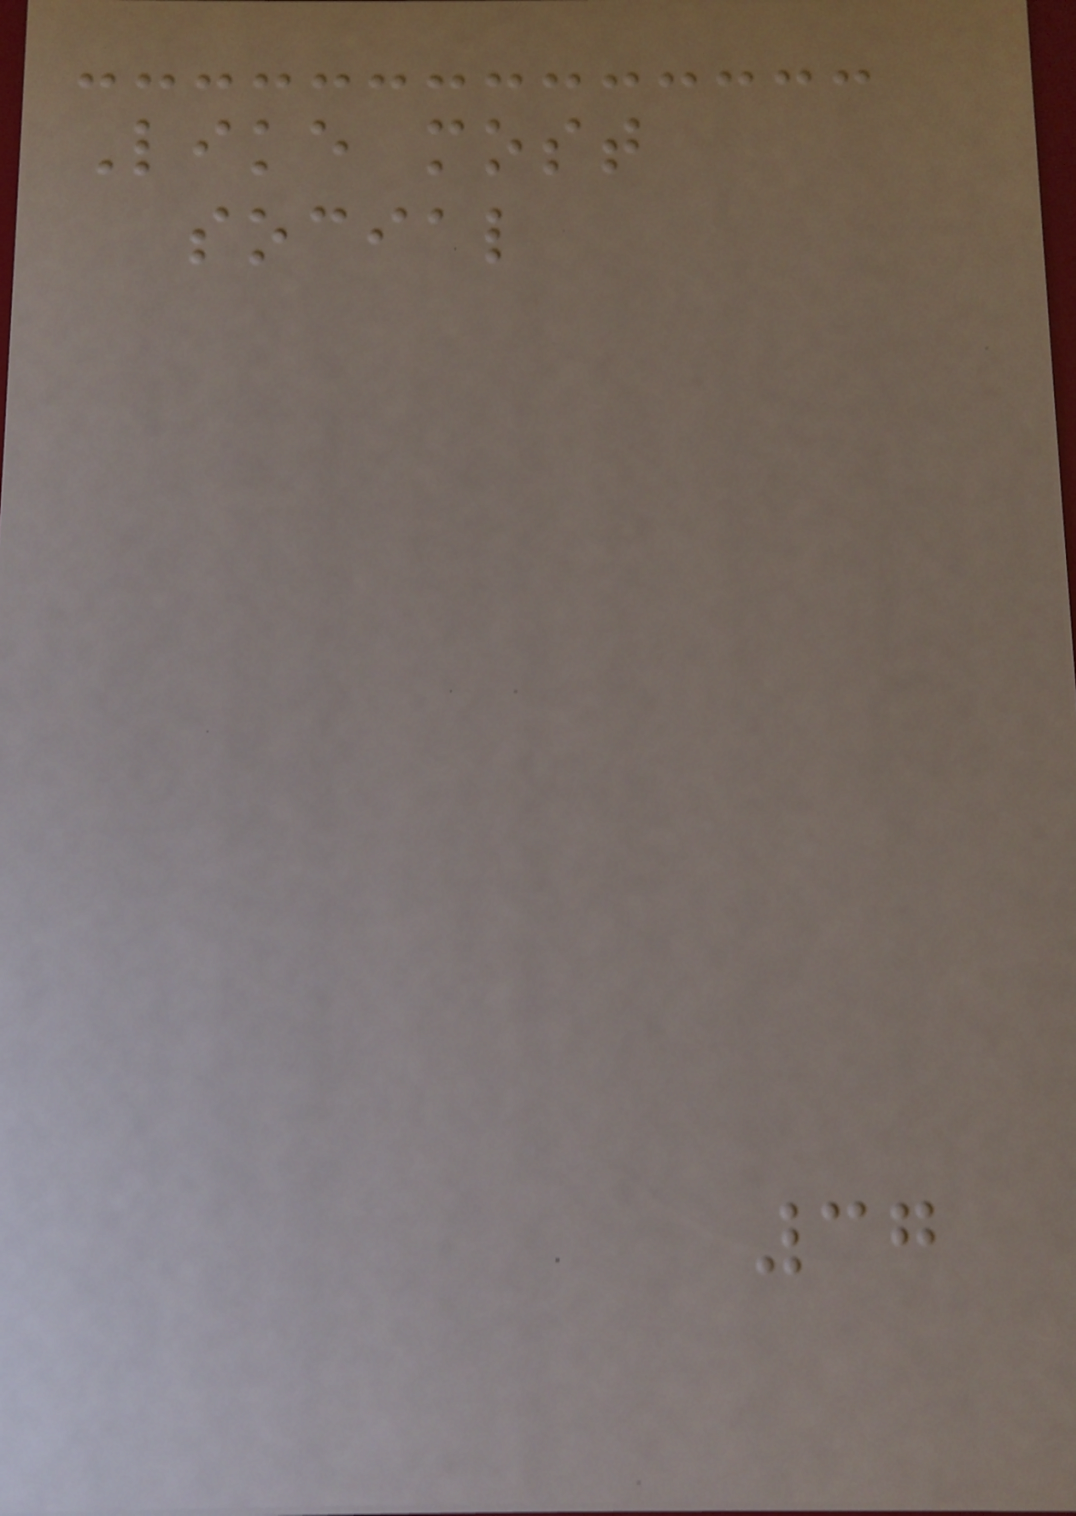Like most
social
37
